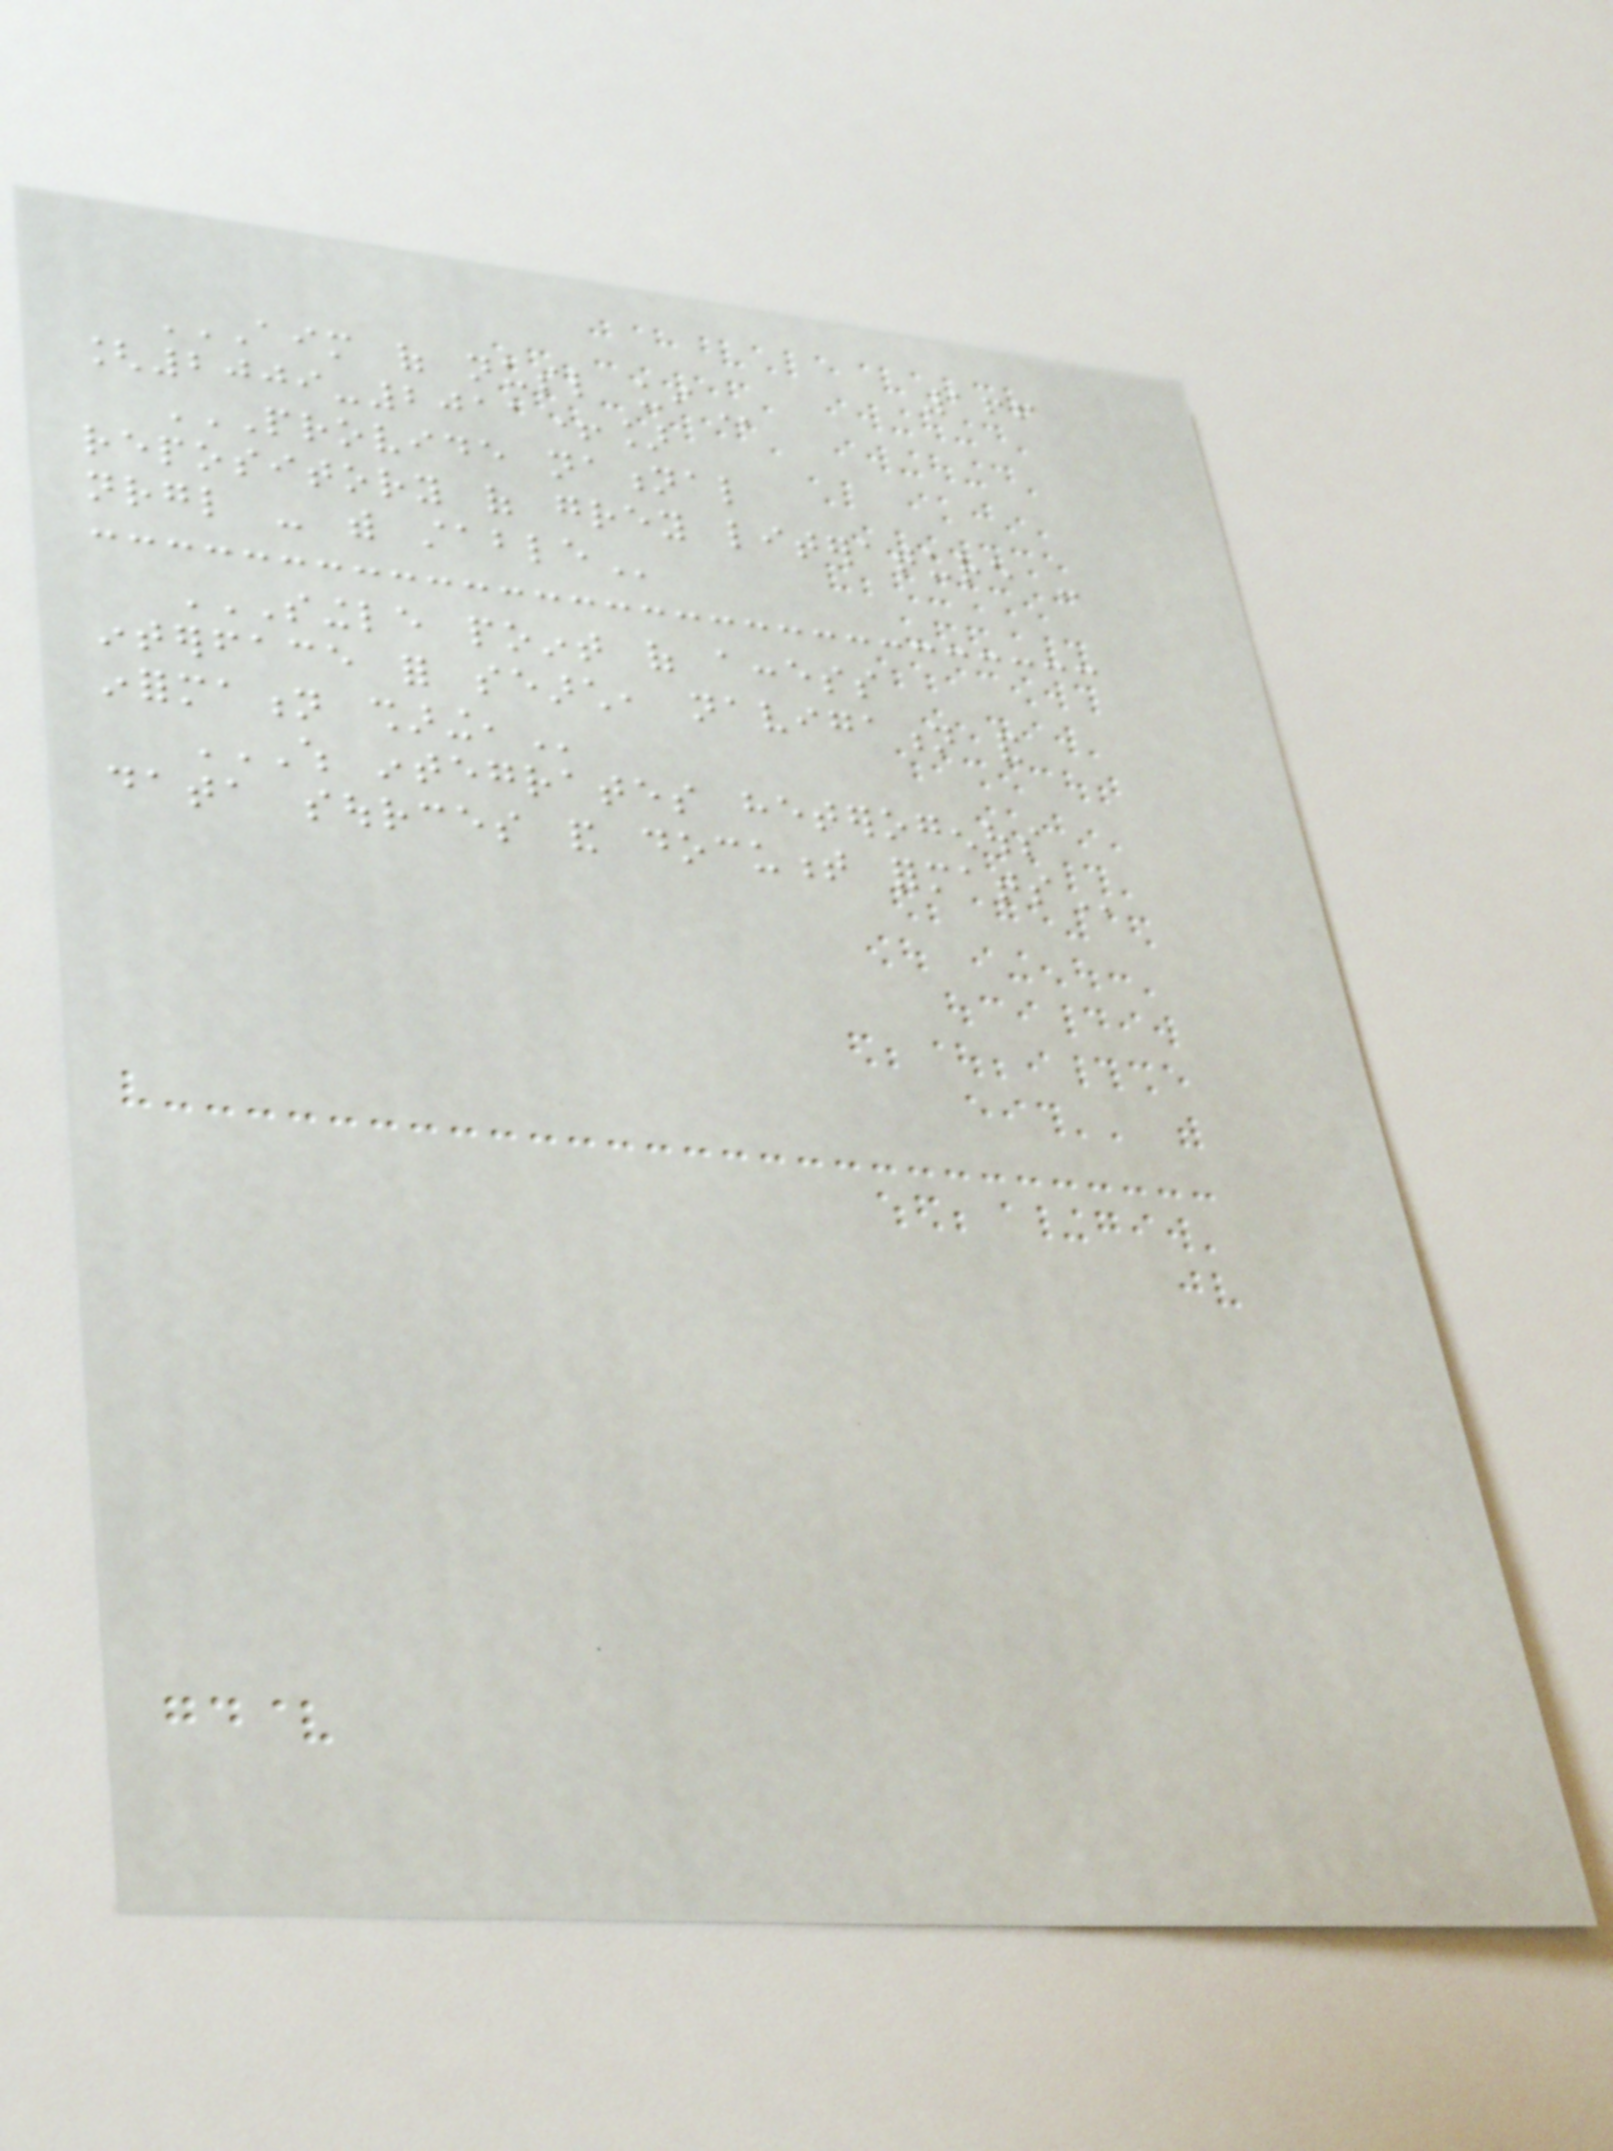166
AIM OF NUSL UI
[2009-2011+]
PROVIDE NATIONAL
REPOSITORY OF GREY LITERATURE -
NRGL - WITH STABLE
SINGLE POINT OF ACCESS
INTERFACE FOR SEARCH, NAVIGATION AND
INFORMATION SHARING,
WHICH INTEGRATES HETEROGENOUS
DATA SOURCES AND DOCUMENT FORMATS
